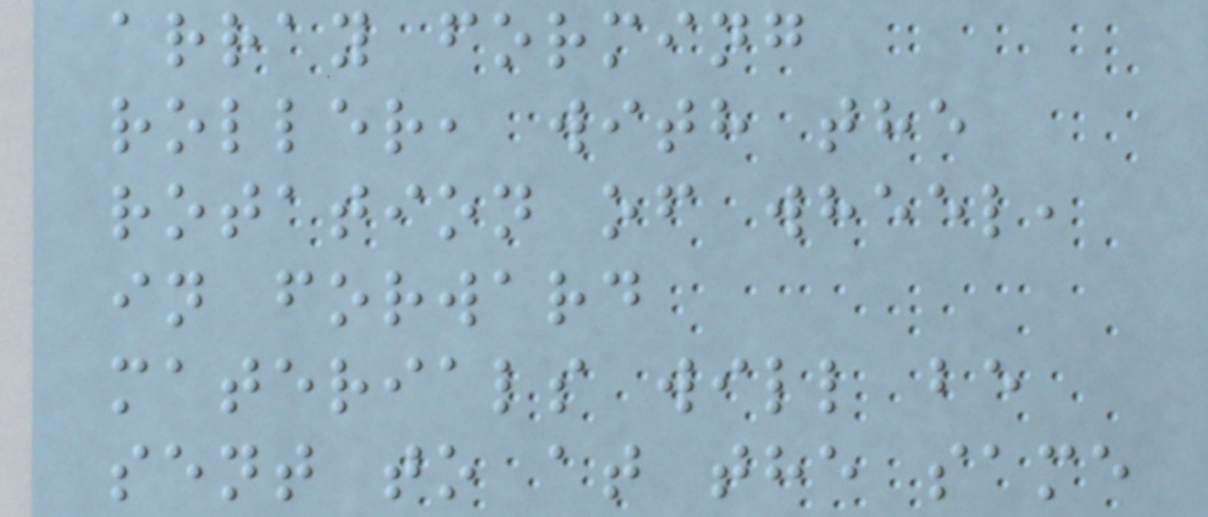array forming
roller, with the
rotation of wheel,
in forward
materials will be
sent to at the same
